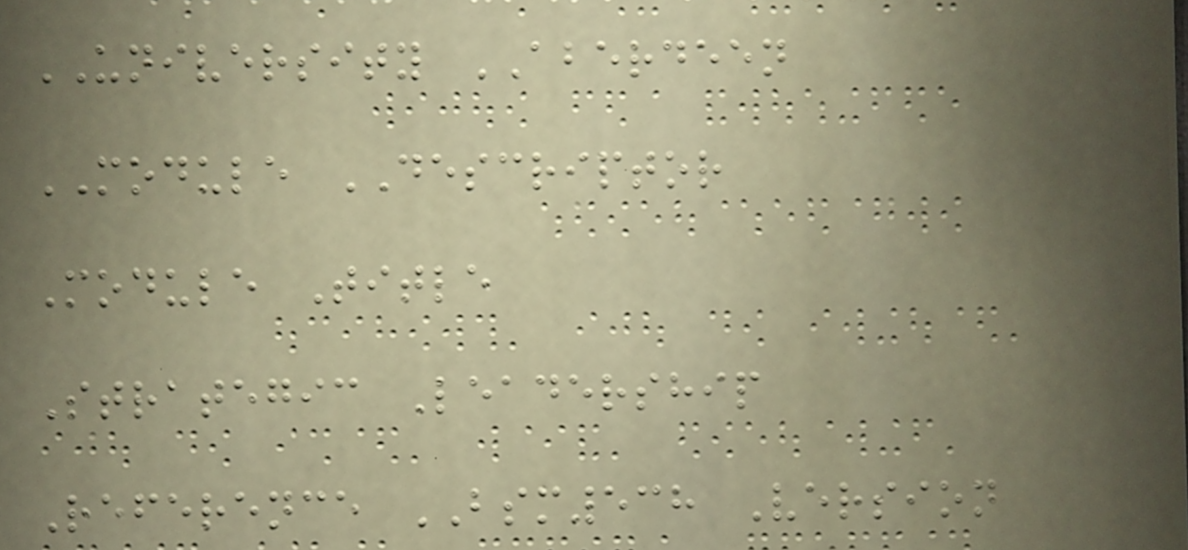UNIVERSITY ABERDEEN
MODULE DESCRIPTOR
Module Title
Strategic Leadership
Reference BSM538 Version
